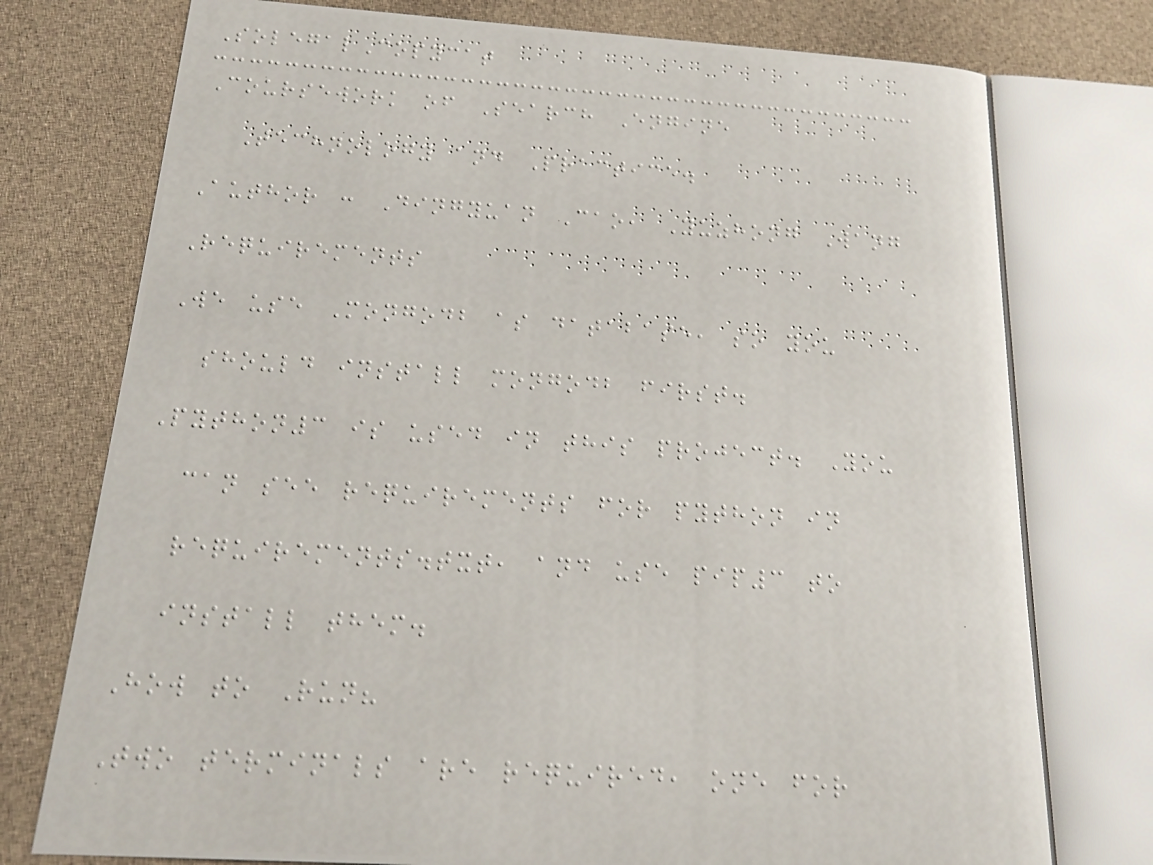SolegalCopycat
Coursework of Search Engine
Technology and Practice.
Author : Dingyuan Cao, Yuzhong Wang
Requirements
We use Mongodb as database, so you
should install mongodb first.
Python3 is used in this project. You
can see requirements for python in
requirements.txt, and use pip3 to
install them.
How to Run?
Two terminals are required, one for
